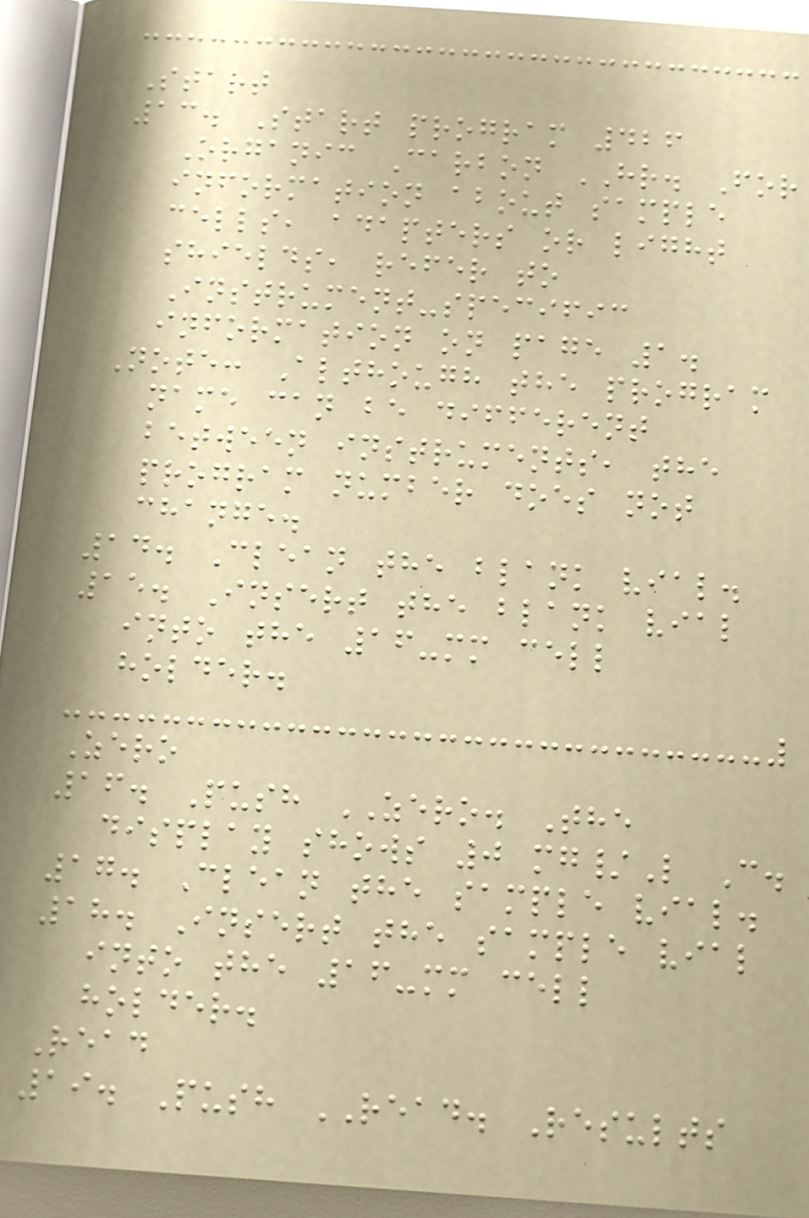Start
13. Start program 426
Organic Carbon HR. For
information about sample
cells, adapters or light
shields, refer to
Instrument-specific
information on page 1.
Note: Although the program
name can be different
between instruments, the
program number does not
change.
14. Clean the blank vial.
15. Insert the blank vial
into the 16-mm cell
holder.
Zero
16. Push ZERO. The
display shows 0 mg/L C.
17. Clean the sample vial.
18. Insert the sample vial
into the 16-mm cell
holder.
Read
19. Push READ. Results
